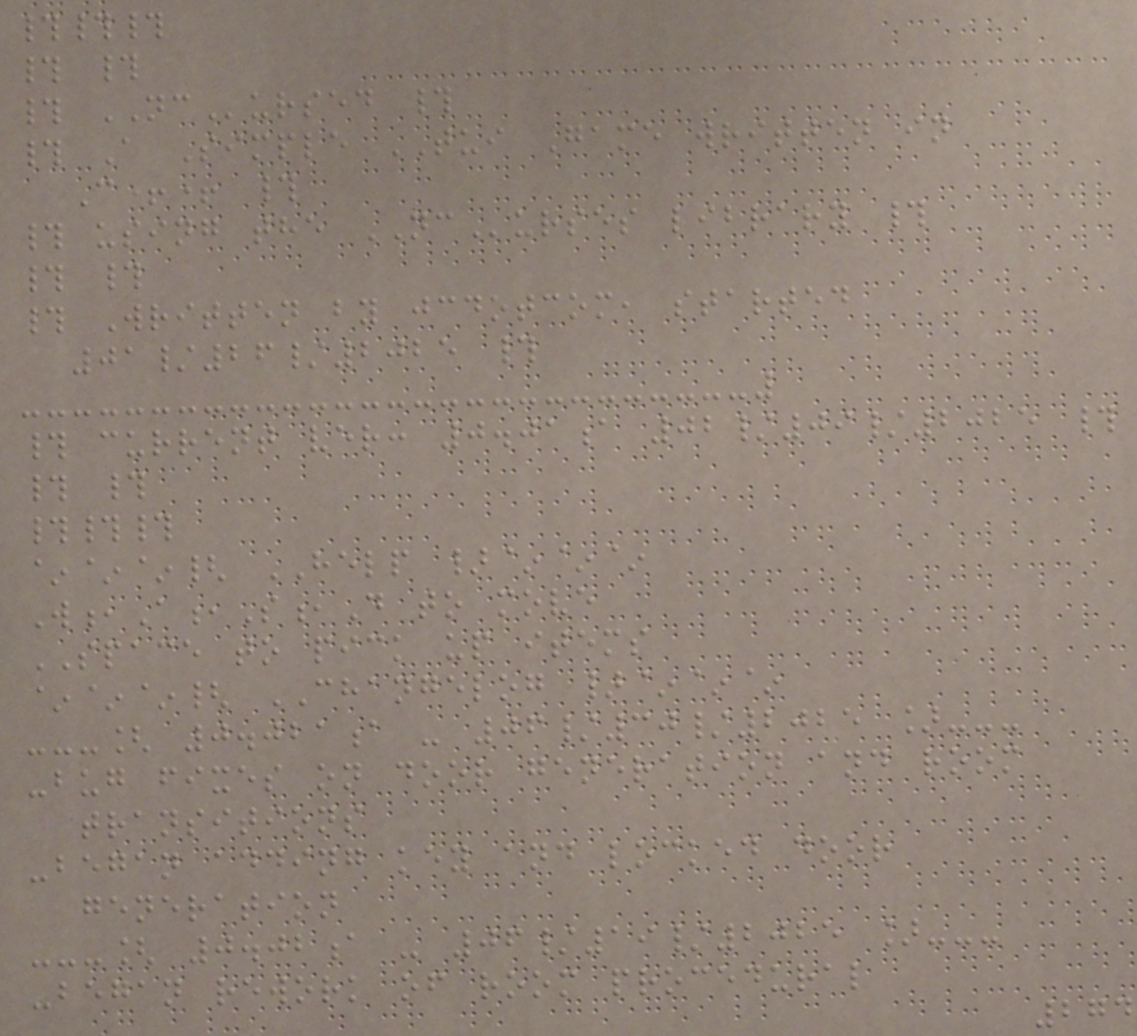###
# #
# NCursed #
# A Simple TUI Game written in
C++ #
# using the NCurses library #
# #
# Written by jcdotcom, started
01/26/2025 #
# current ver: 0.01a 02/09/2025 #
# #
###
~~~{ HELP }~~~
W,A,S,D to move
SPACE to pick up items
~~~{ CHANGELOG }~~~
---[ 0.021a - 06/30/2025 ]---
-bug fixes on door generation and room
transitions
-began adding key and locked door
generation
---[ 0.02a - 06/19/2025 ]---
-began rework of room procedural
274
